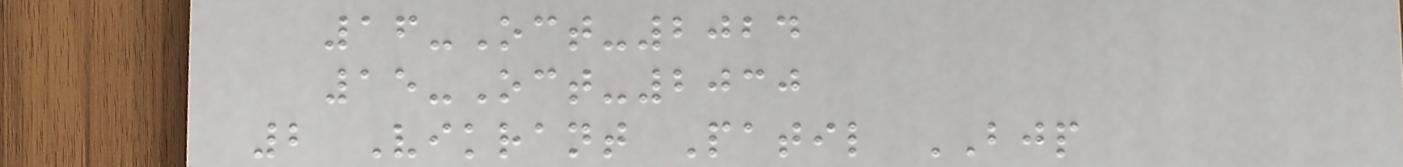16-Oct-2024
15-Oct-2030
2 Vikrant Patil BJP
